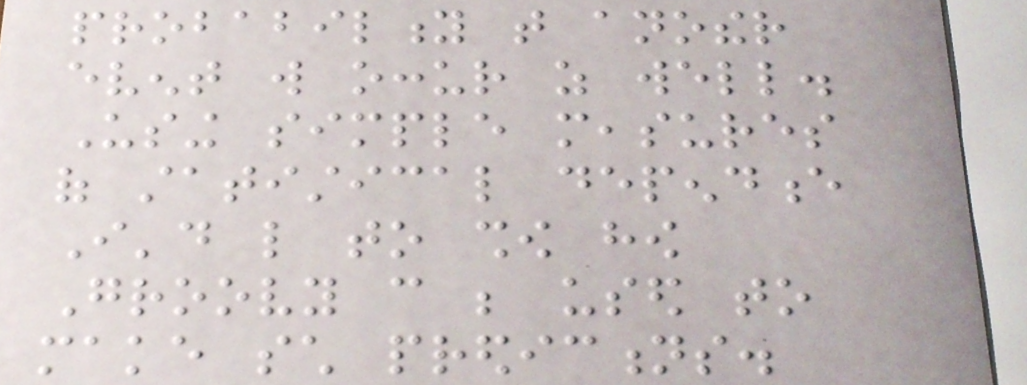probability that another
event will occur as well.
Using simple measures
of statistical dependence
I'd like to show how
Groovy can be used to
make such predictions.
